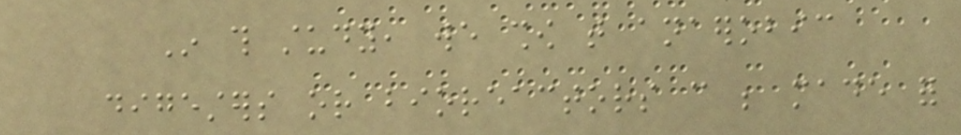In this study, we show that anaerobic
digesters or bioreactors can be made for
